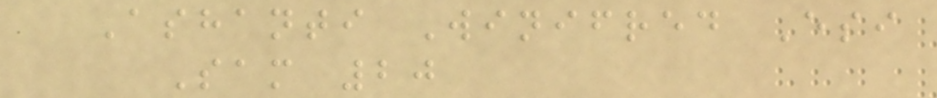Ashanti Winifred Esi
Sam 20
